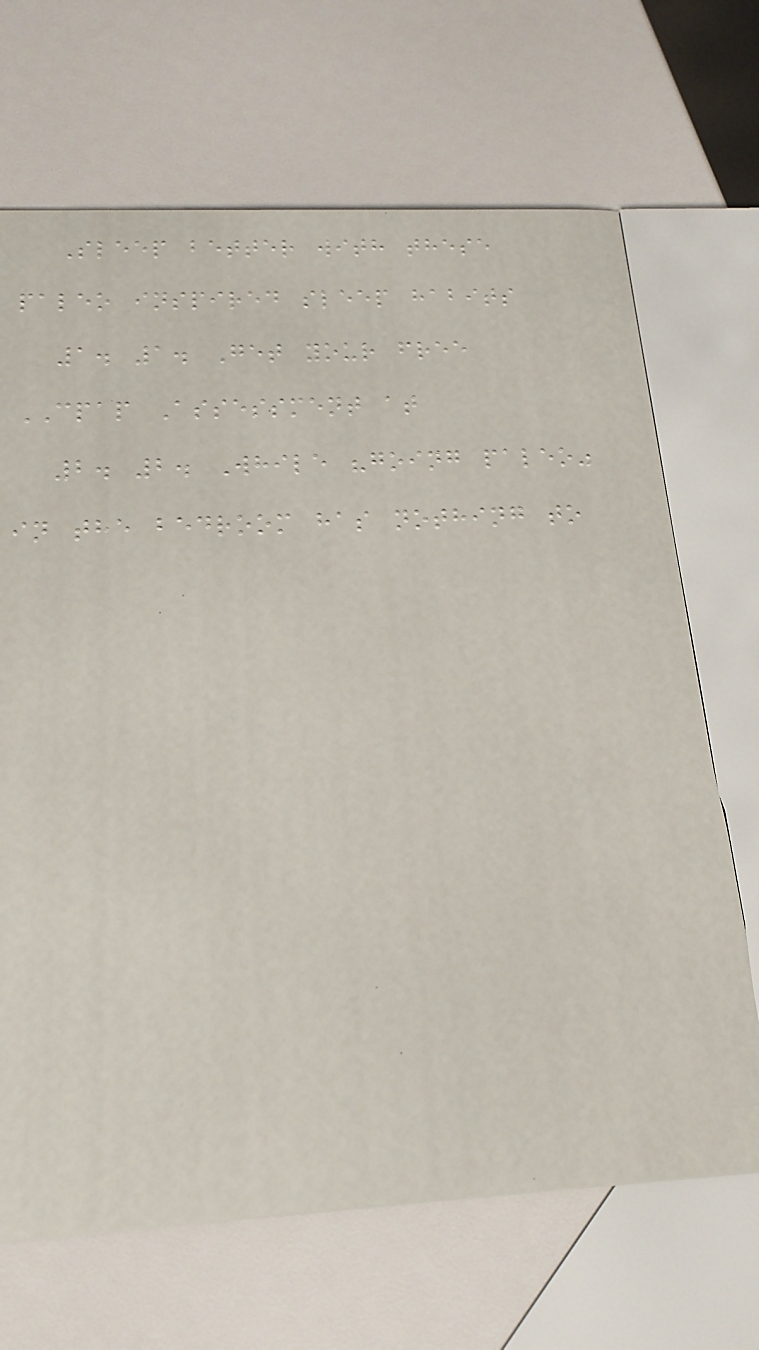Sleep better with these
paleo inspired sleep habits
1. 1. Get your free
CPAP Assessment at
2. 2. While "going paleo"
in the bedroom has nothing to
